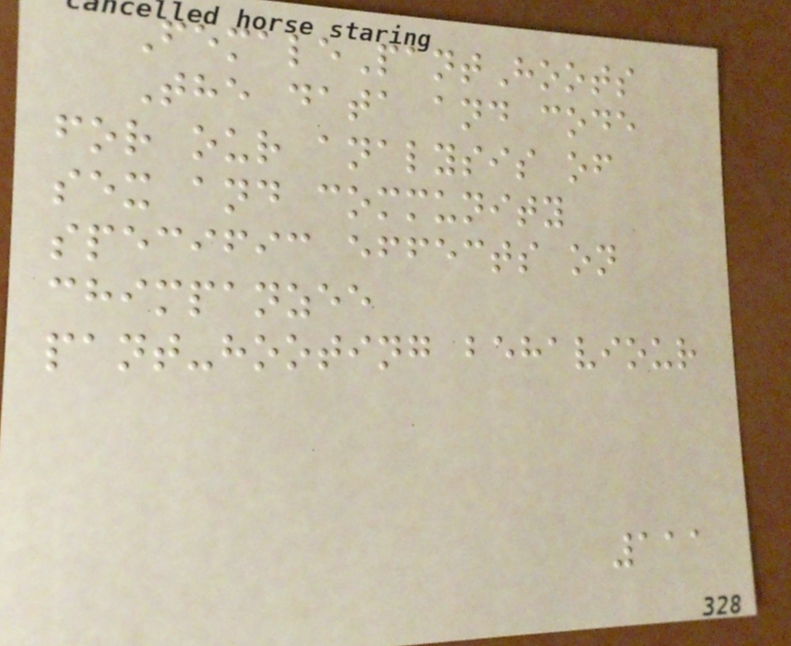FemalePantHoots
The data and code
for our analysis of
sex and community
specific effects on
chimpanzee
pant-hooting behaviour
111
